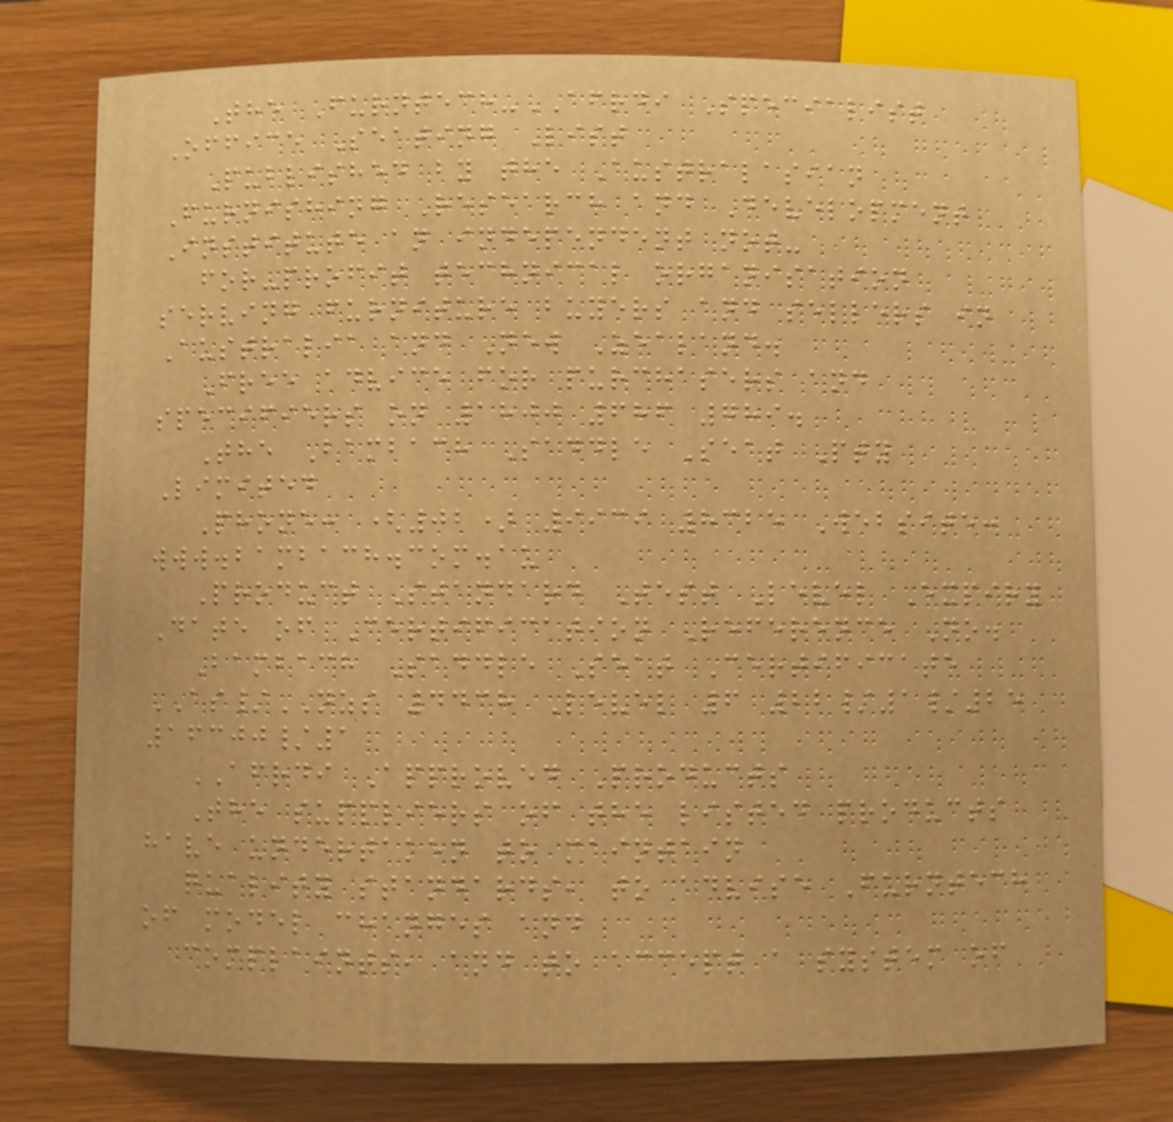The Furntech-AFRDI Specialist
Office Seating List
Published by the Australasian
Furnishing Research and Development
Institute an independent not-
for-profit technical organisation
serving furniture buyers and sellers in
Australia and New Zealand.
Free advice for purchasers and
specifiers on 1800 686 789.
The Bambach Saddle Seat Pty
Limited
Phone: (02) 9939 8325 Website:
www.bambach.com.au
Product Standard Test Level Expiry
Date of Certification Reference No.
Bambach Saddle Seat Certificate
AS/NZS 4438 Level 6 22/1/25
16300/1
AFRDI Approved Products
The suppliers of the listed products
have undertaken to maintain
quality standards, to advise Furntech
of model changes and
complaints, and to accept a system of
